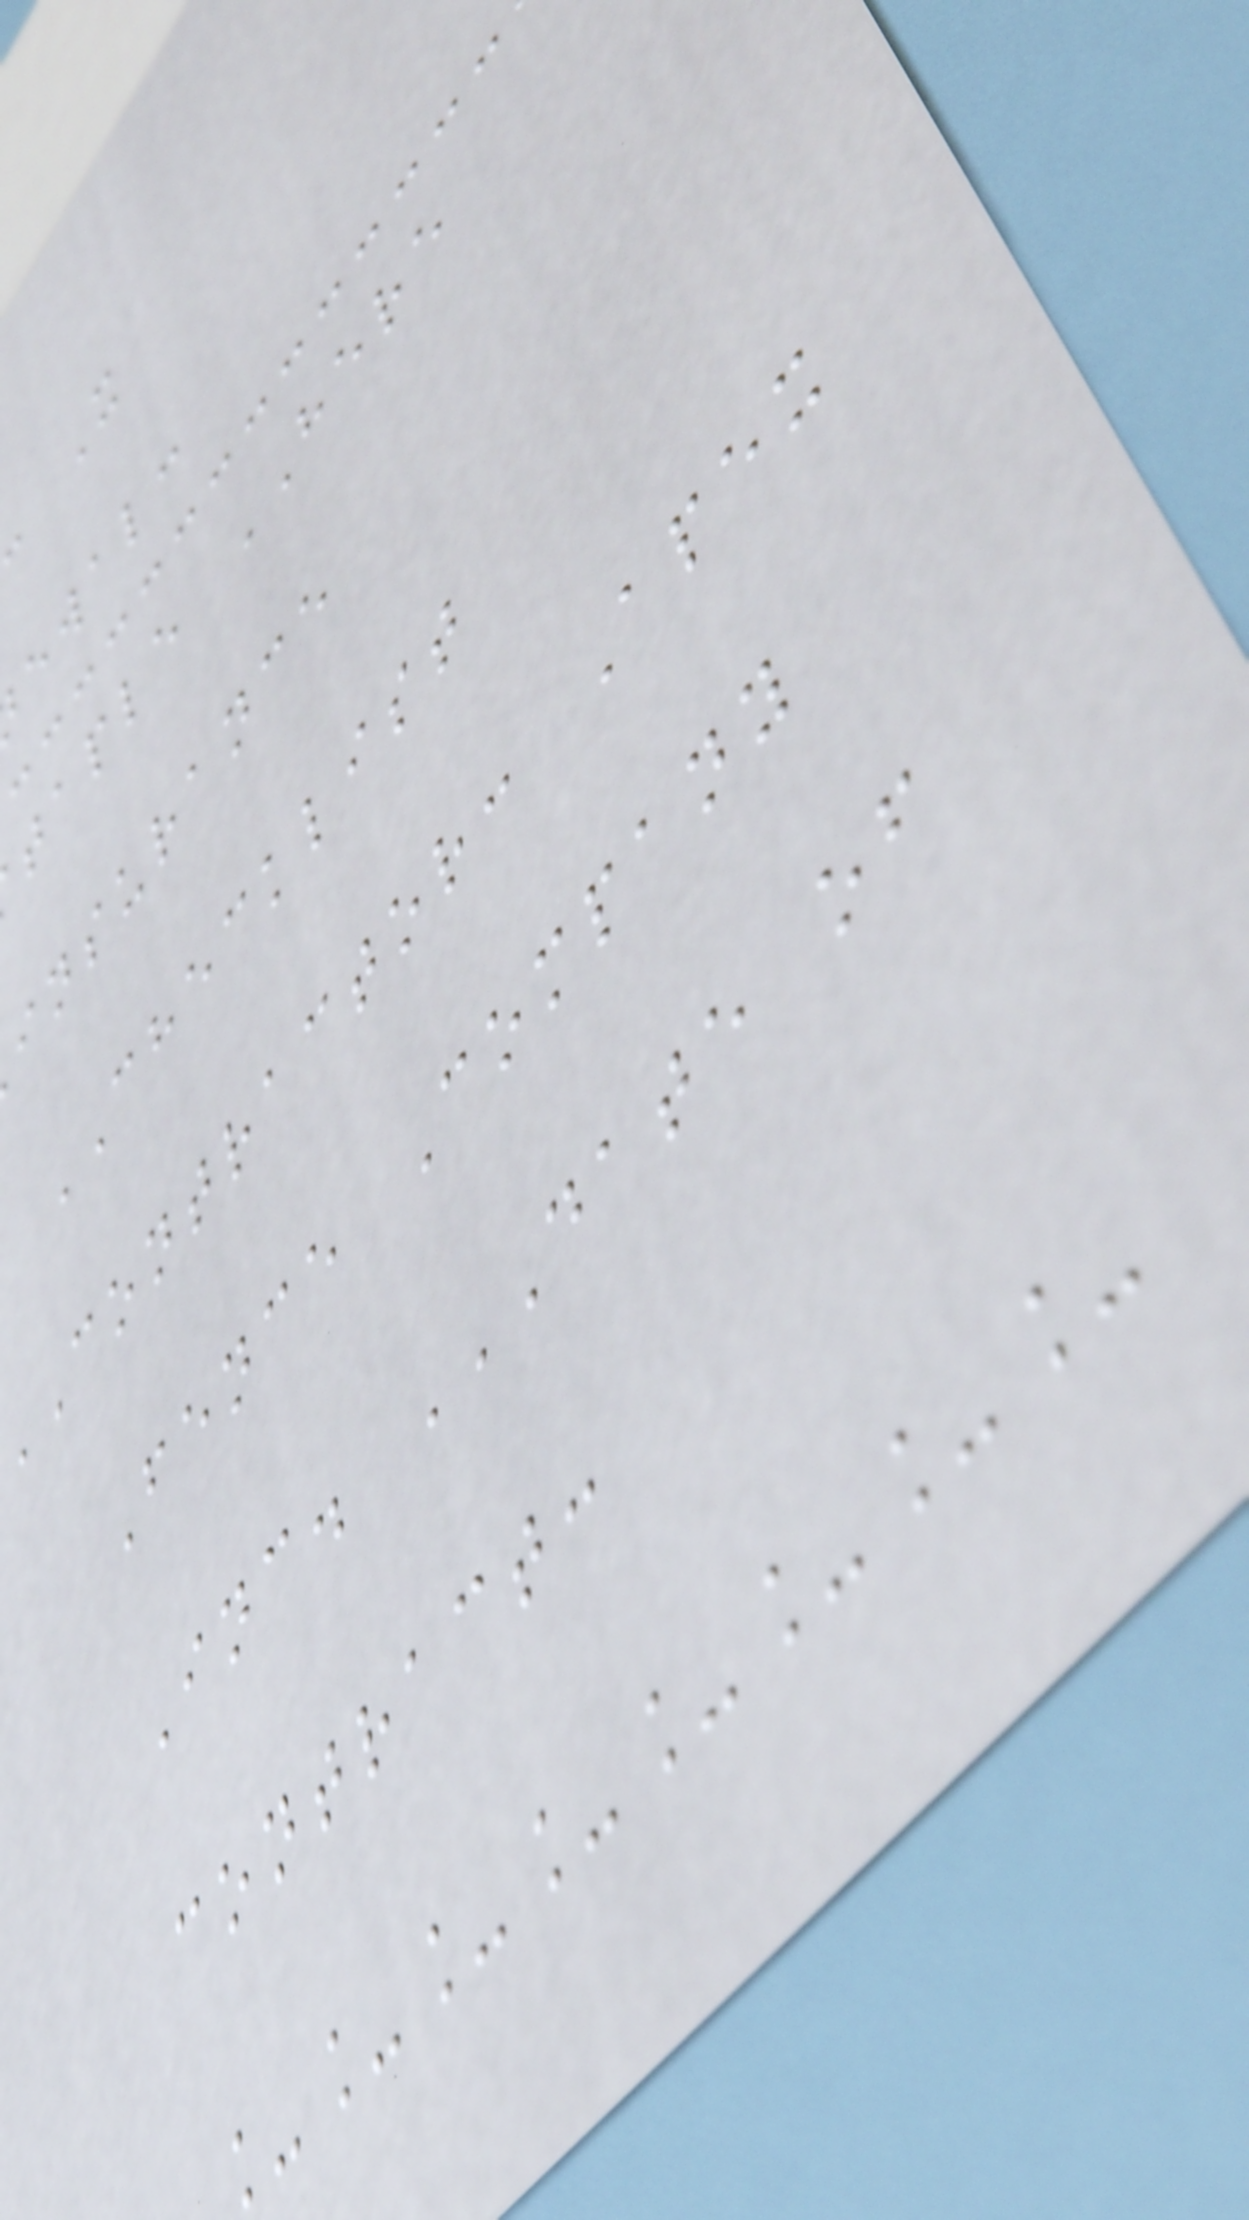ewal:
taple HERE
insurance
CHECKLIST
contractor: Apex
Fence Company
Inc. DATE OF
contract:
_______
